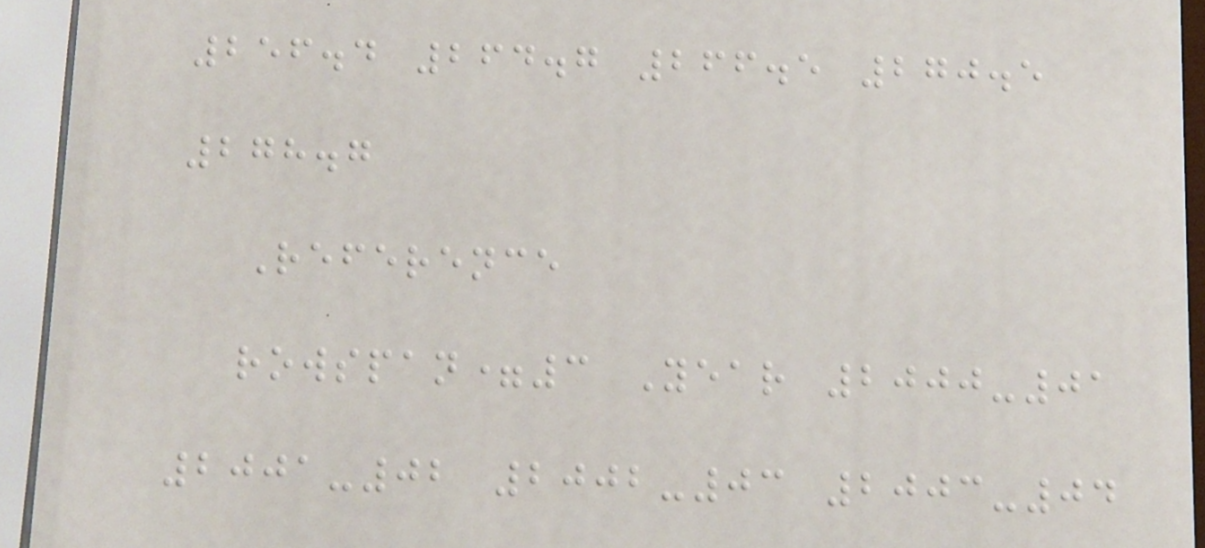256.4 264.7 266.5 270.5
278.7
Reference
rowspan=3 Year 2000-01
2001-02 2002-03 2003-04
